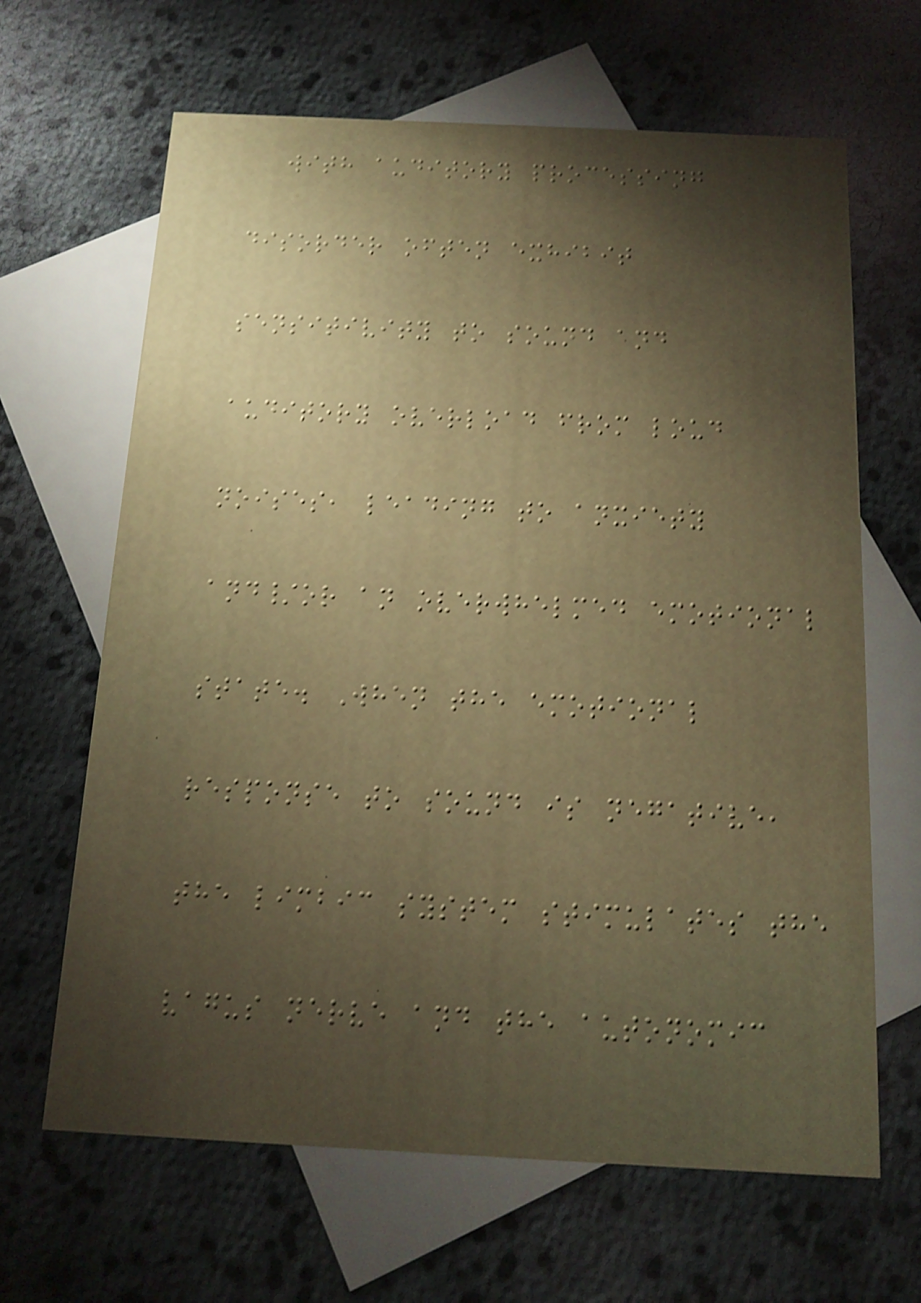with auditory processing
disorder often exhibit
sensitivity to sound and
auditory overload from loud
noises, leading to anxiety
and/or an overwhelmed emotional
state. When the emotional
response to sound is negative,
the limbic system stimulates the
vagus nerve and the autonomic
